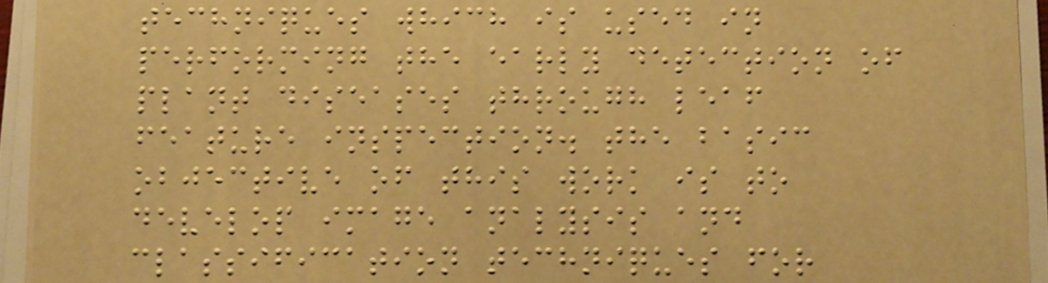techniques which is used in
performing the early detection of
plant diseases through leaf
feature inspection. the basic
objective of this work is to
develop image analysis and
classification techniques for
